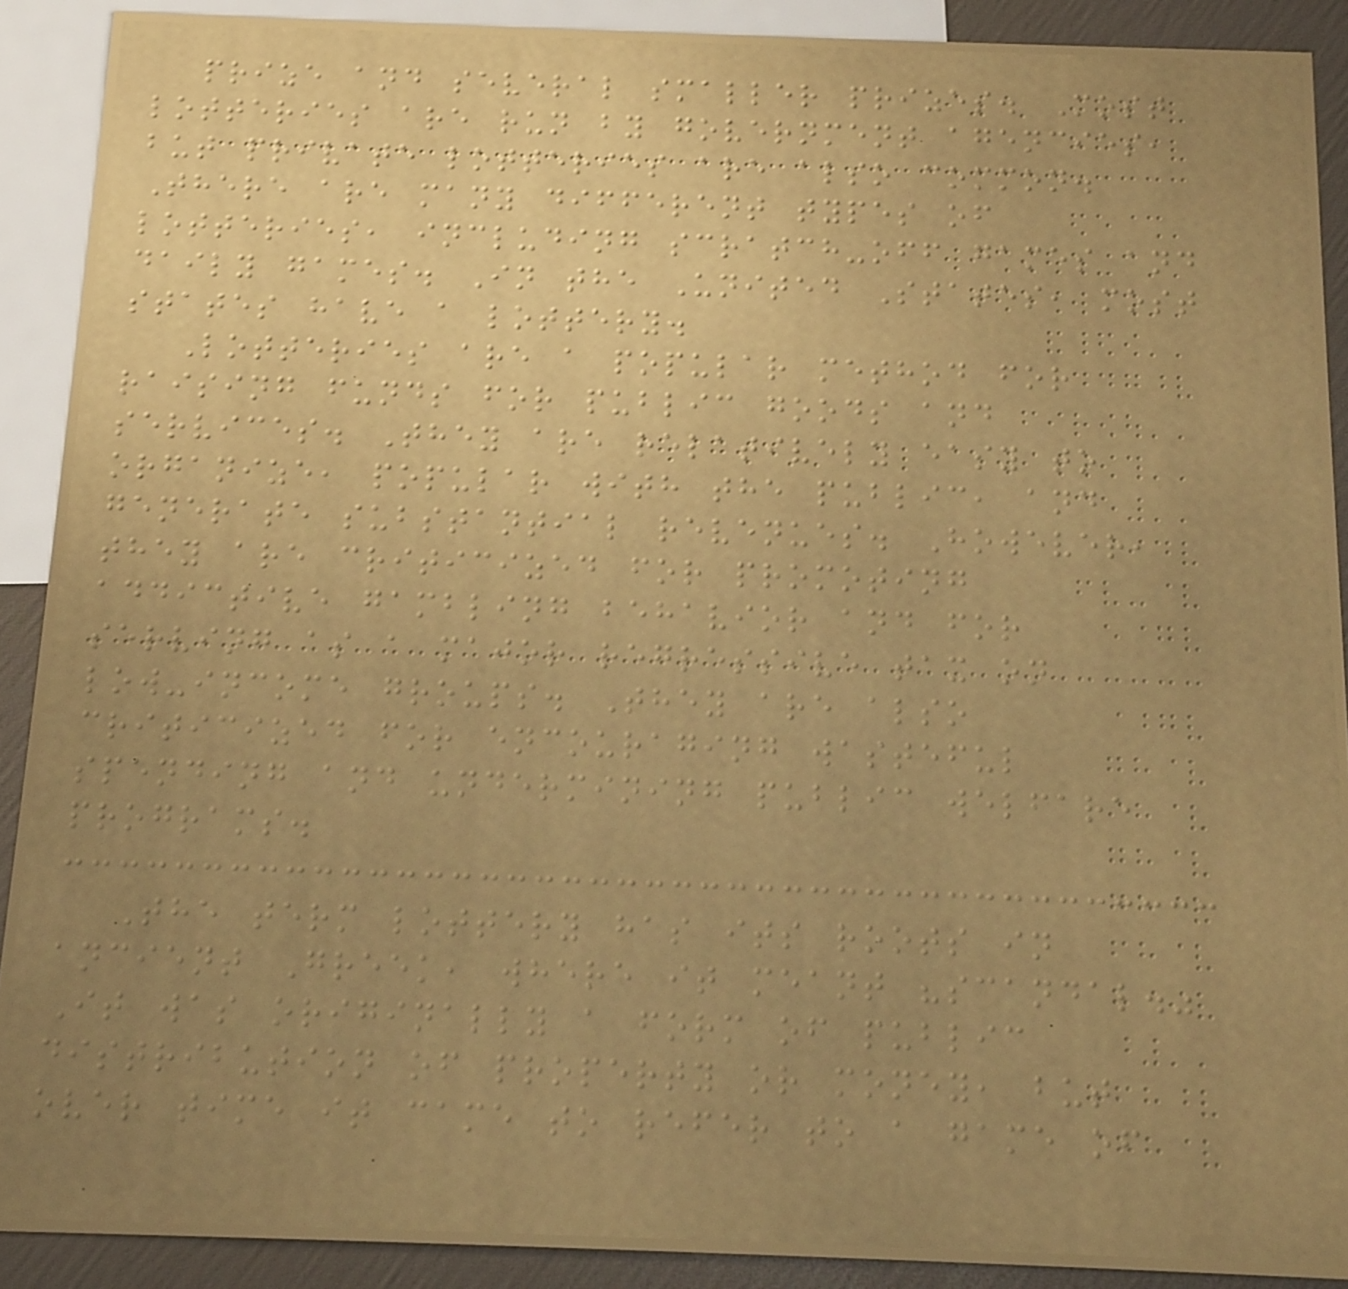prize and several smaller prizes. Most
lotteries are run by government agencies,
but private lotteries are also common.
There are many different types of
lotteries, including scratch-off games and
daily games. In the United States, most
states have a lottery.
Lotteries are a popular method for
raising funds for public goods and
services. They are relatively easy to
organize, popular with the public, and
generate substantial revenues. However,
they are criticized for promoting
addictive gambling behavior and for
serving as a major regressive tax on
low-income groups. They are also
criticized for encouraging wasteful
spending and undermining public welfare
programs.
The term lottery has its roots in
ancient Greek, where it meant "scandal."
It was originally a form of public
distribution of property or money, but
over time it came to refer to a game of
